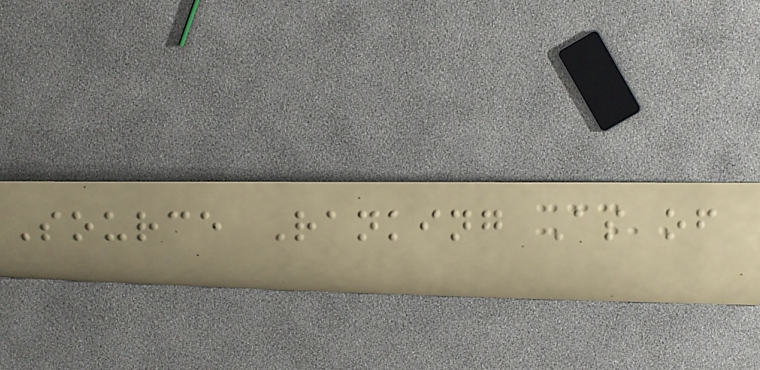Source Ranking As of
